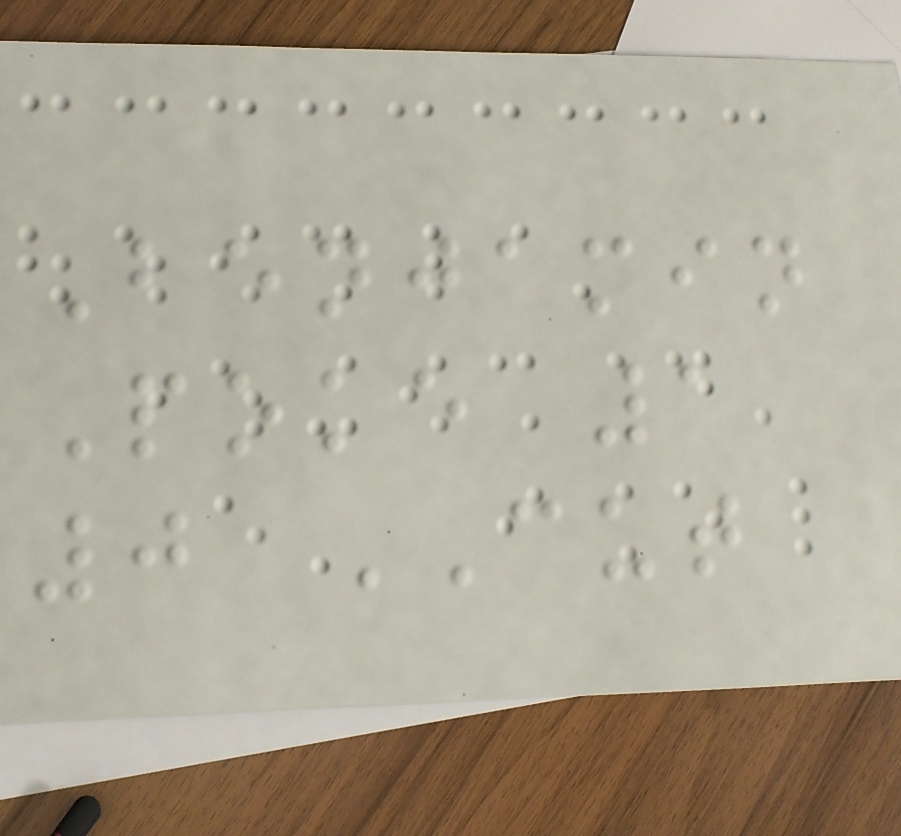Benjamin
Poke 1
0 CUT
